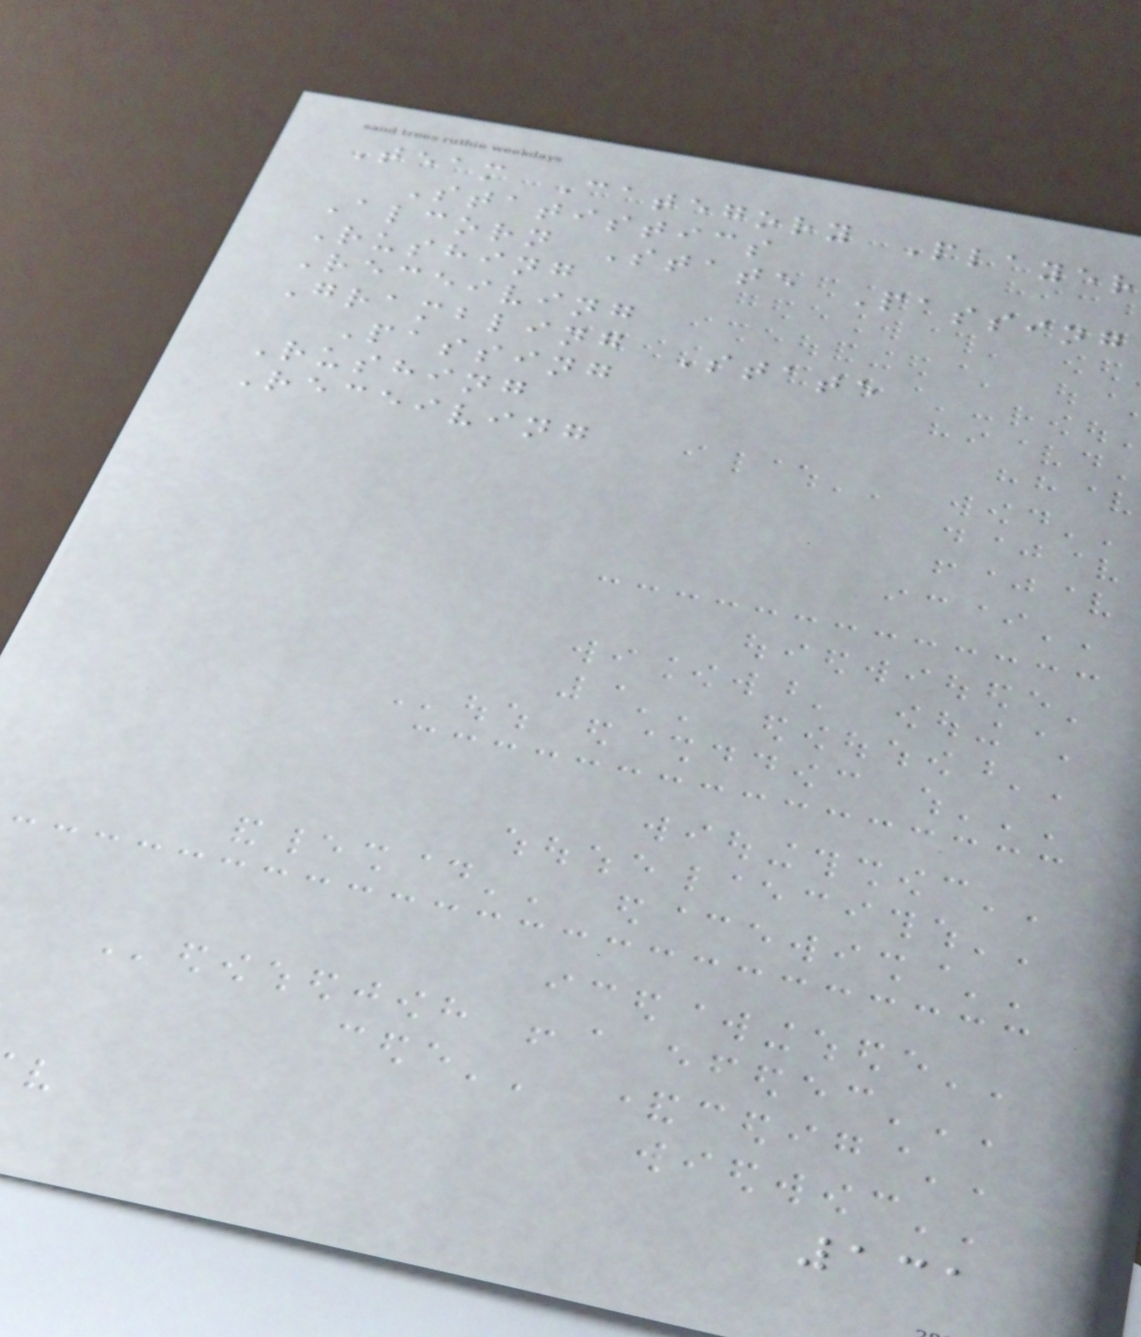Team Category Player
Statistics
Alcorn State Passing
Rushing
Receiving
Grambling State
Passing
Rushing
Receiving
131
